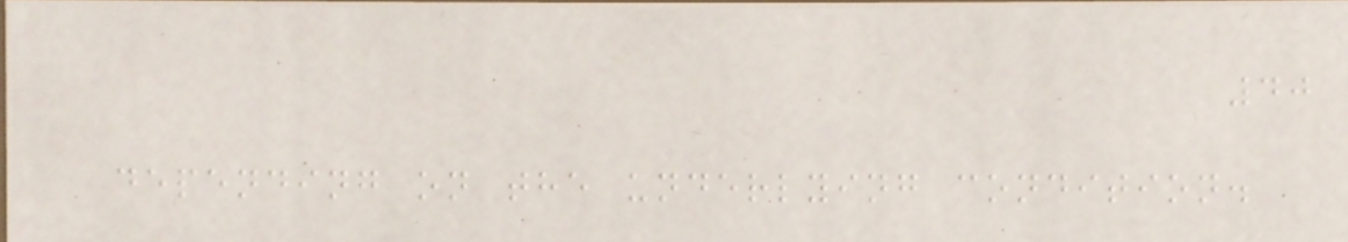40
depending on the underlying condition.
